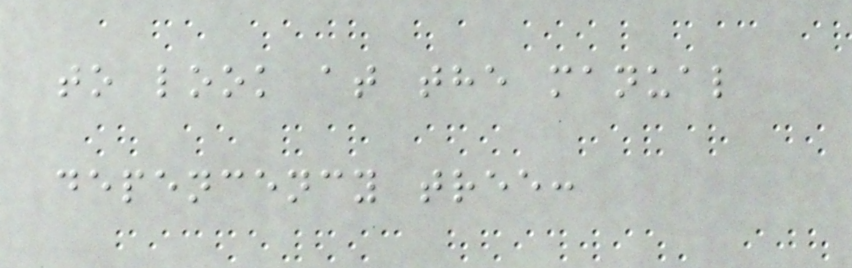to look at the manual
depencency tree:
